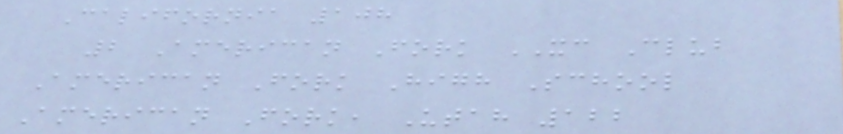California 108
2 American Fork XC Club
American Fork High School
American Fork, Utah 122
